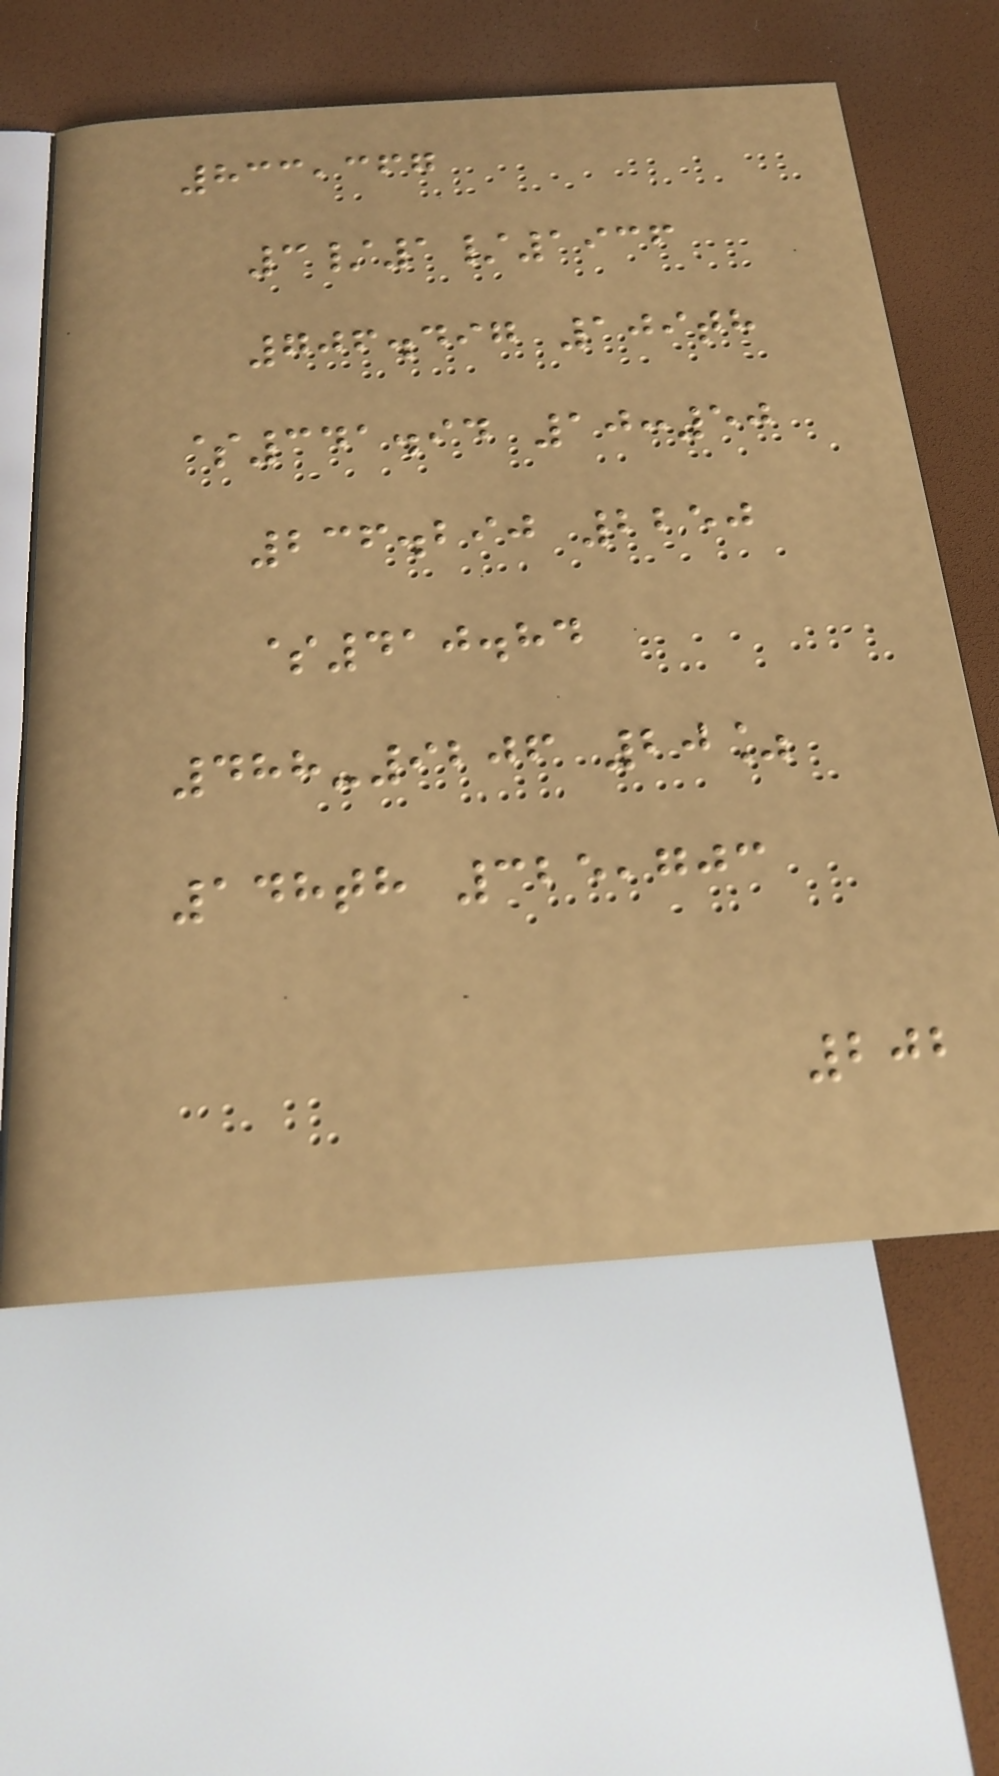833,367
3/1/1936
706.497 109th
$341.94 10:50
236.290 2250
$410.84
488-9206 20%
148th 325,703
202
